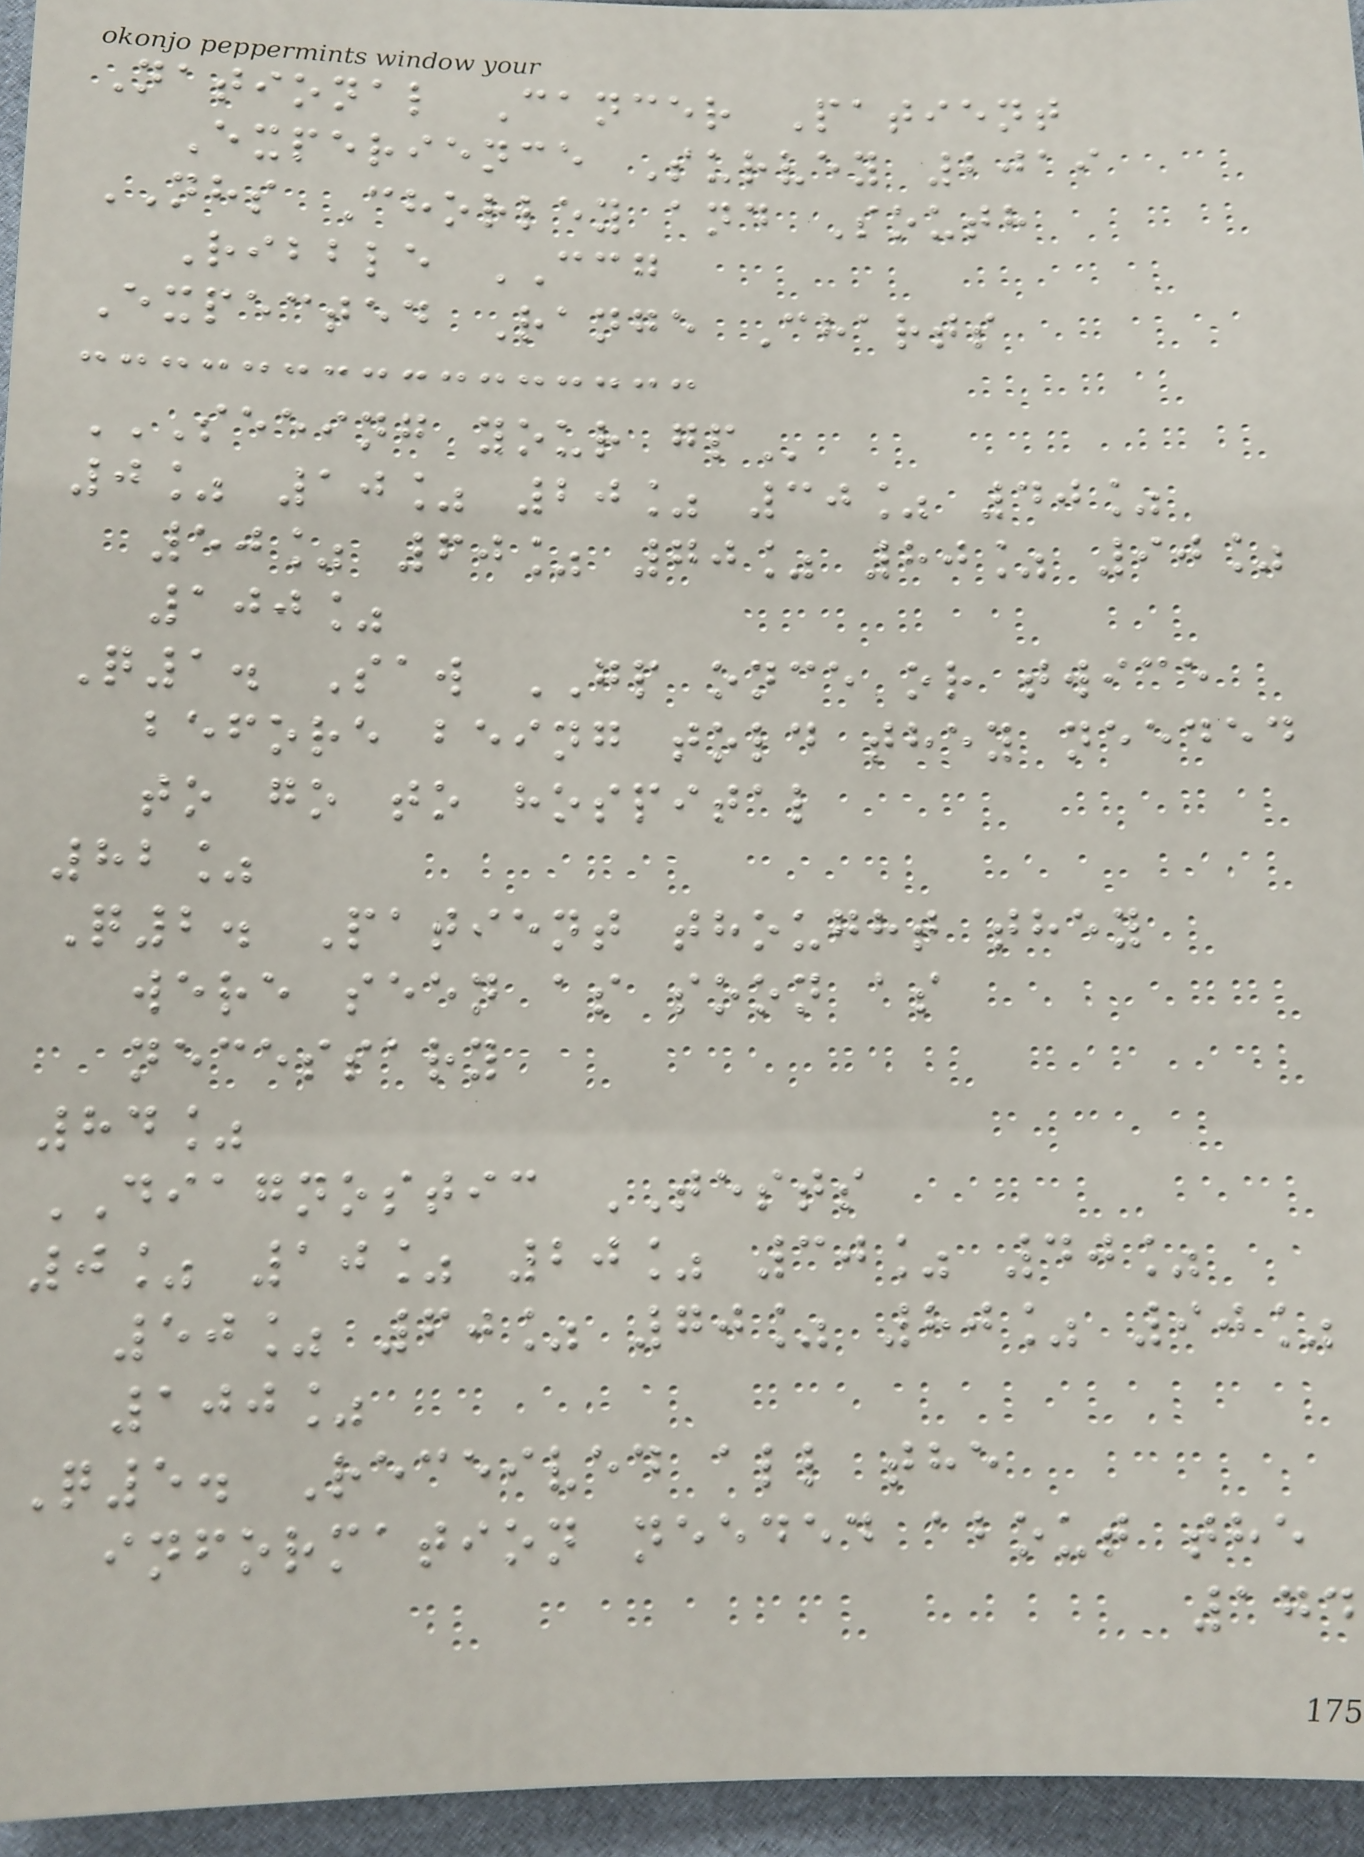National Cancer Patient
Experience Survey 2019
NHS Chorley and South
Ribble CCG
Expected Range Charts
SEEING YOUR GP
0% 10% 20% 30% 40%
50% 60% 70% 80% 90%
100%
Q1. Saw GP once or twice
before being told they needed
to go to hospital
82%
Q2. Patient thought they
were seen as soon as
necessary
84%
DIAGNOSTIC TESTS
0% 10% 20% 30% 40%
50% 60% 70% 80% 90%
100%
Q5. Received all the
information needed about the
174
